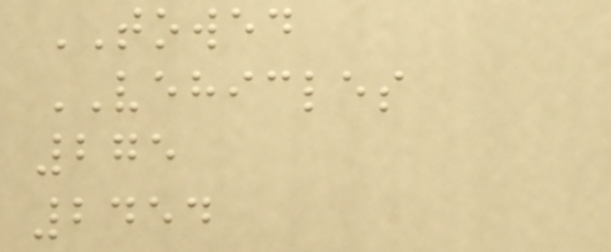TOWED
VEHICLES
275
2454
